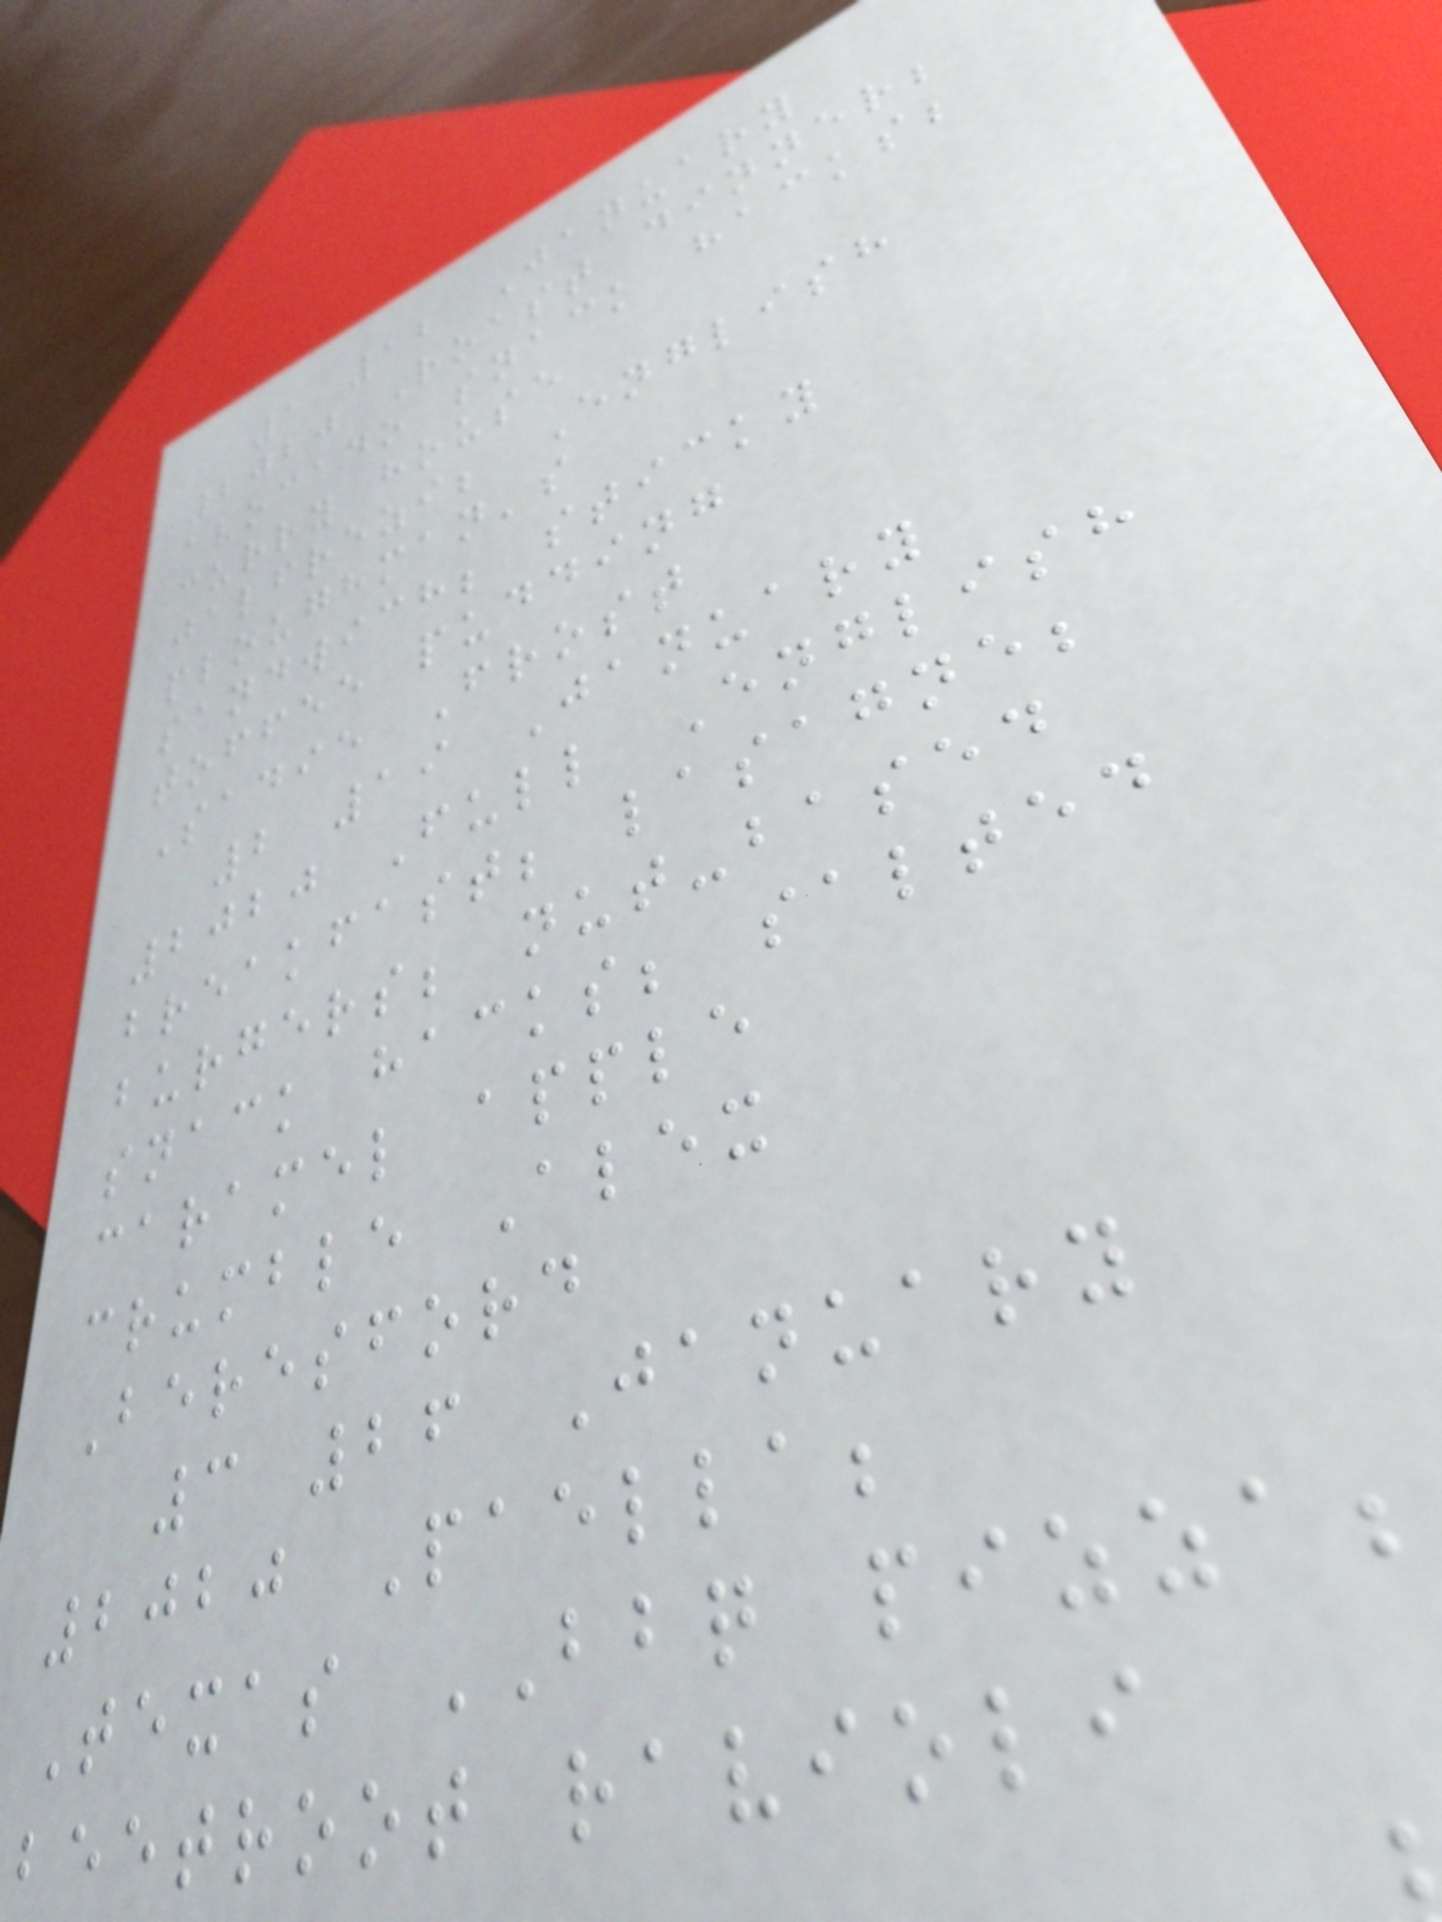1 12 January
2020 Roast dinner;
avocado snack hacks;
curry house
jalfrezi; English
ploughman's
sandwich; sticky
toffee pudding
Sadie Frost
2 19 January
2020 Full English
breakfast; lasagne;
burgers; nut-based
snack hacks; salted
caramel apple
crumble Alex
Beresford
3 26 January
2020 Paella;
Texas BBQ pizza;
beetroot ravioli
